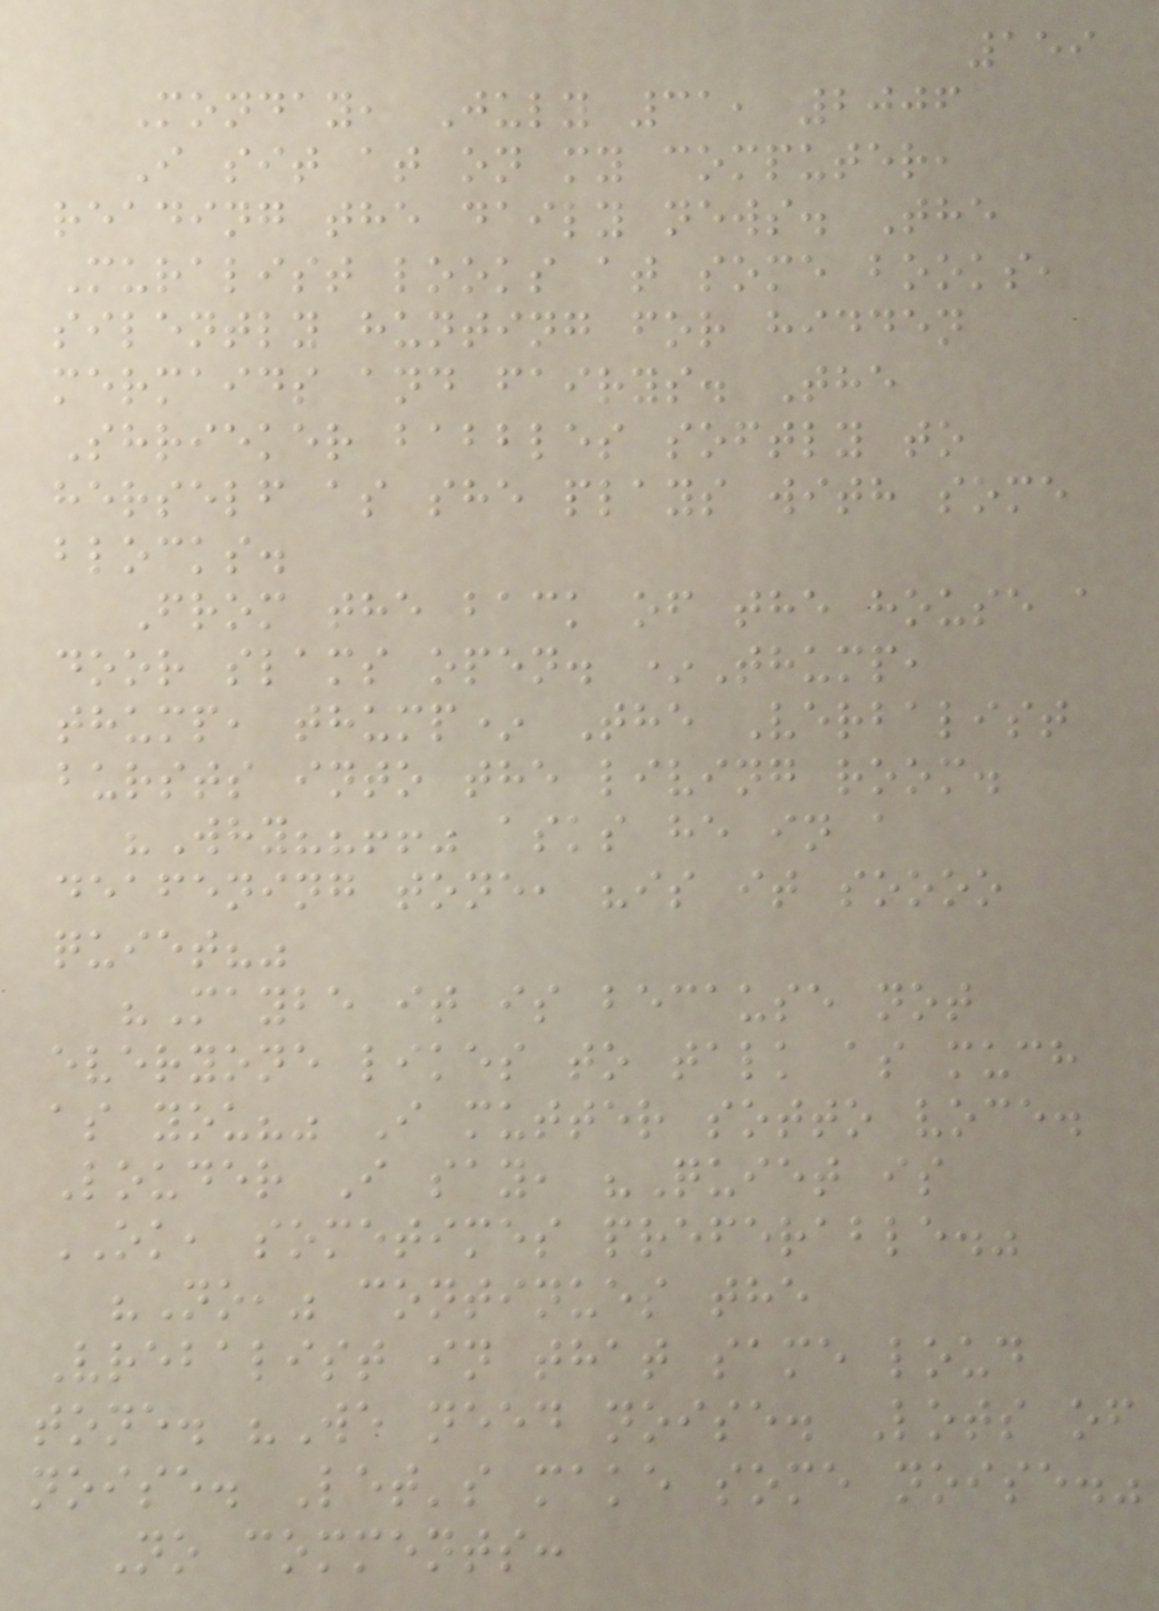159
Monday, July 31, 2006
I sit at on my computer,
reading the daily news. The
Muralist looks at some books,
silently hunting for hidden
mermaids and fairys. The
Shrieker babbles softly to
herself as she plays with some
blocks.
From the back of the house a
door slams open. *Thump,
thump, thump* The Verbalist
bursts into the living room.
"Why??!!" asks he in a
deafening tone, "is it soooo
quiet?"
"Maybe it is because not
everyone likes to talk as much
as you?" I mutter sotto voce.
Louder I say, "Quiet is
OK, sometimes preferable."
"No," continues the
Vrebalist in that same loud
tone. "We need noise. Lots of
noise. Let's make some noise."
No comments:
